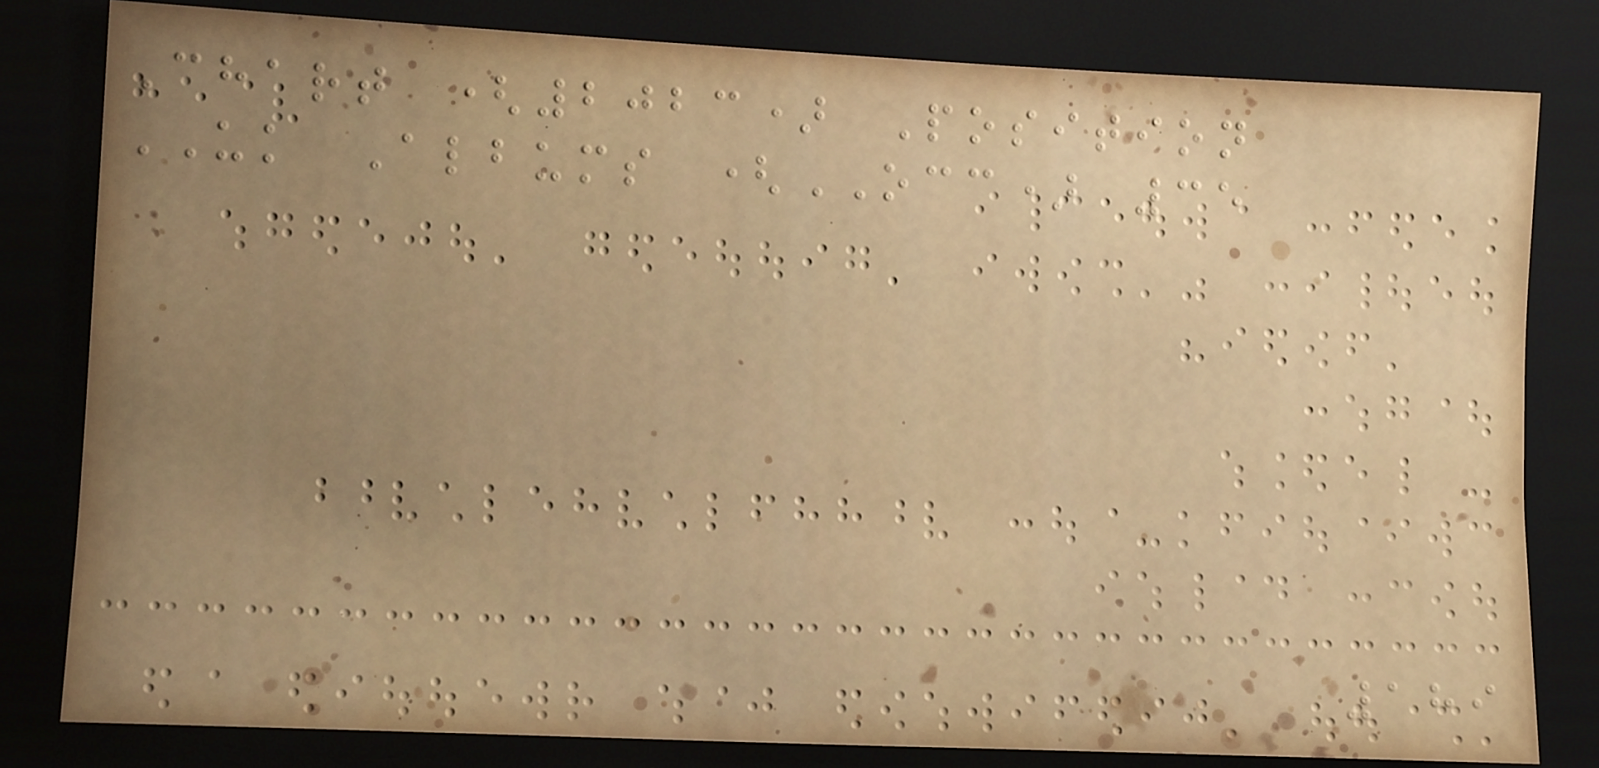Chart (2023) Position
UK Albums (OCC) 35
189
